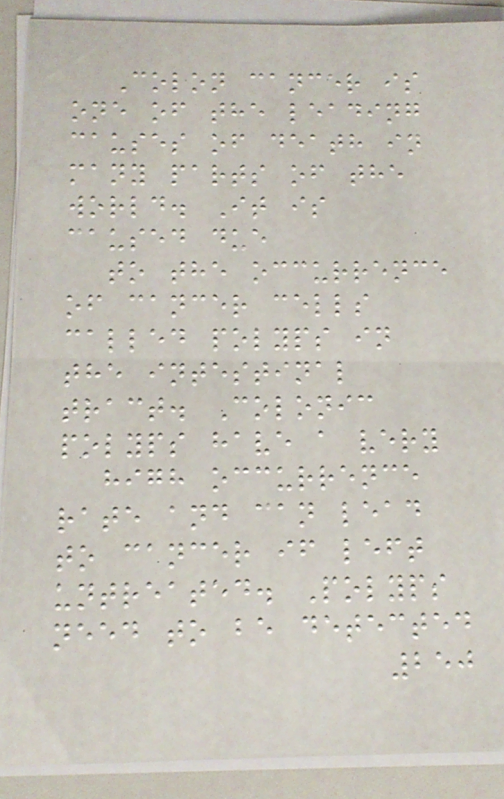Colon cancer is
one of the leading
causes of death in
many parts of the
world. It is
caused due
to the occurrence
of cancer cells
called polyps in
the intestinal
tract. Colonic
polyps have a very
high occurrence
rate and can lead
to cancer if left
untreated. Polyps
need to be detected
250
